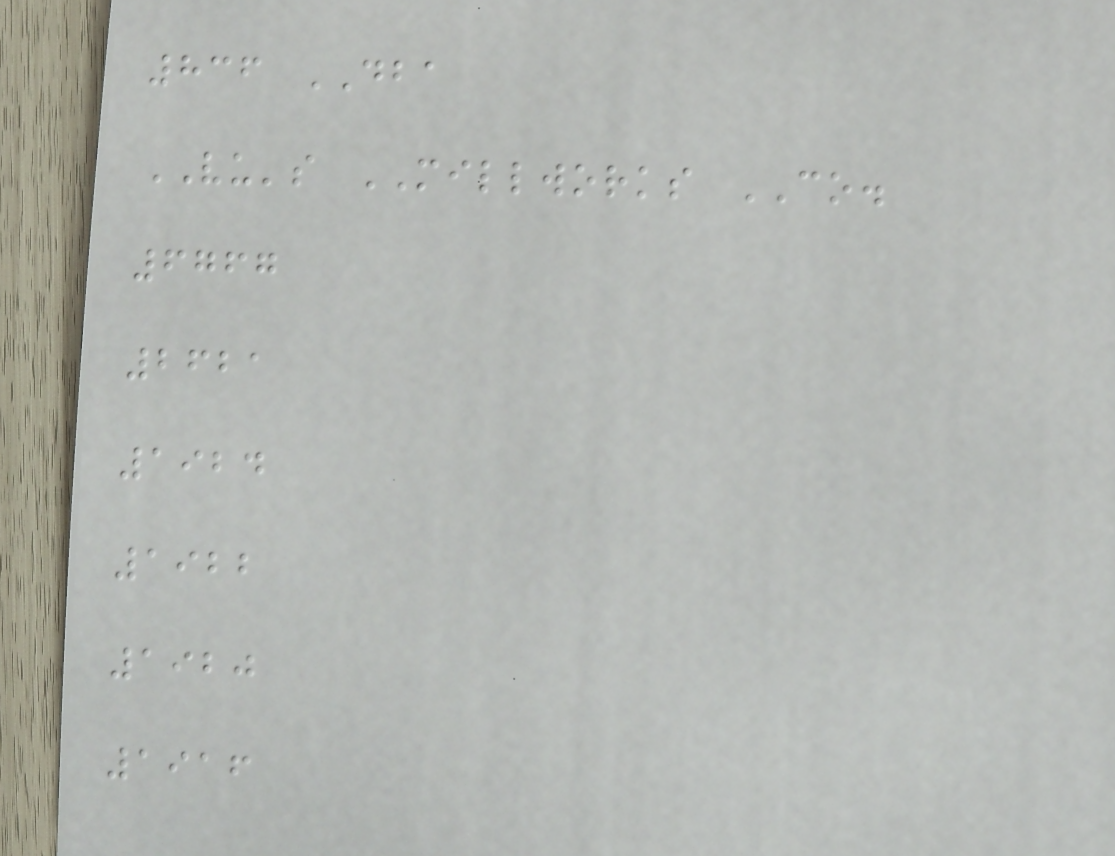836 DBA
VU's MILLWORKS CO.
6767
2621
1924
1922
1920
1916
